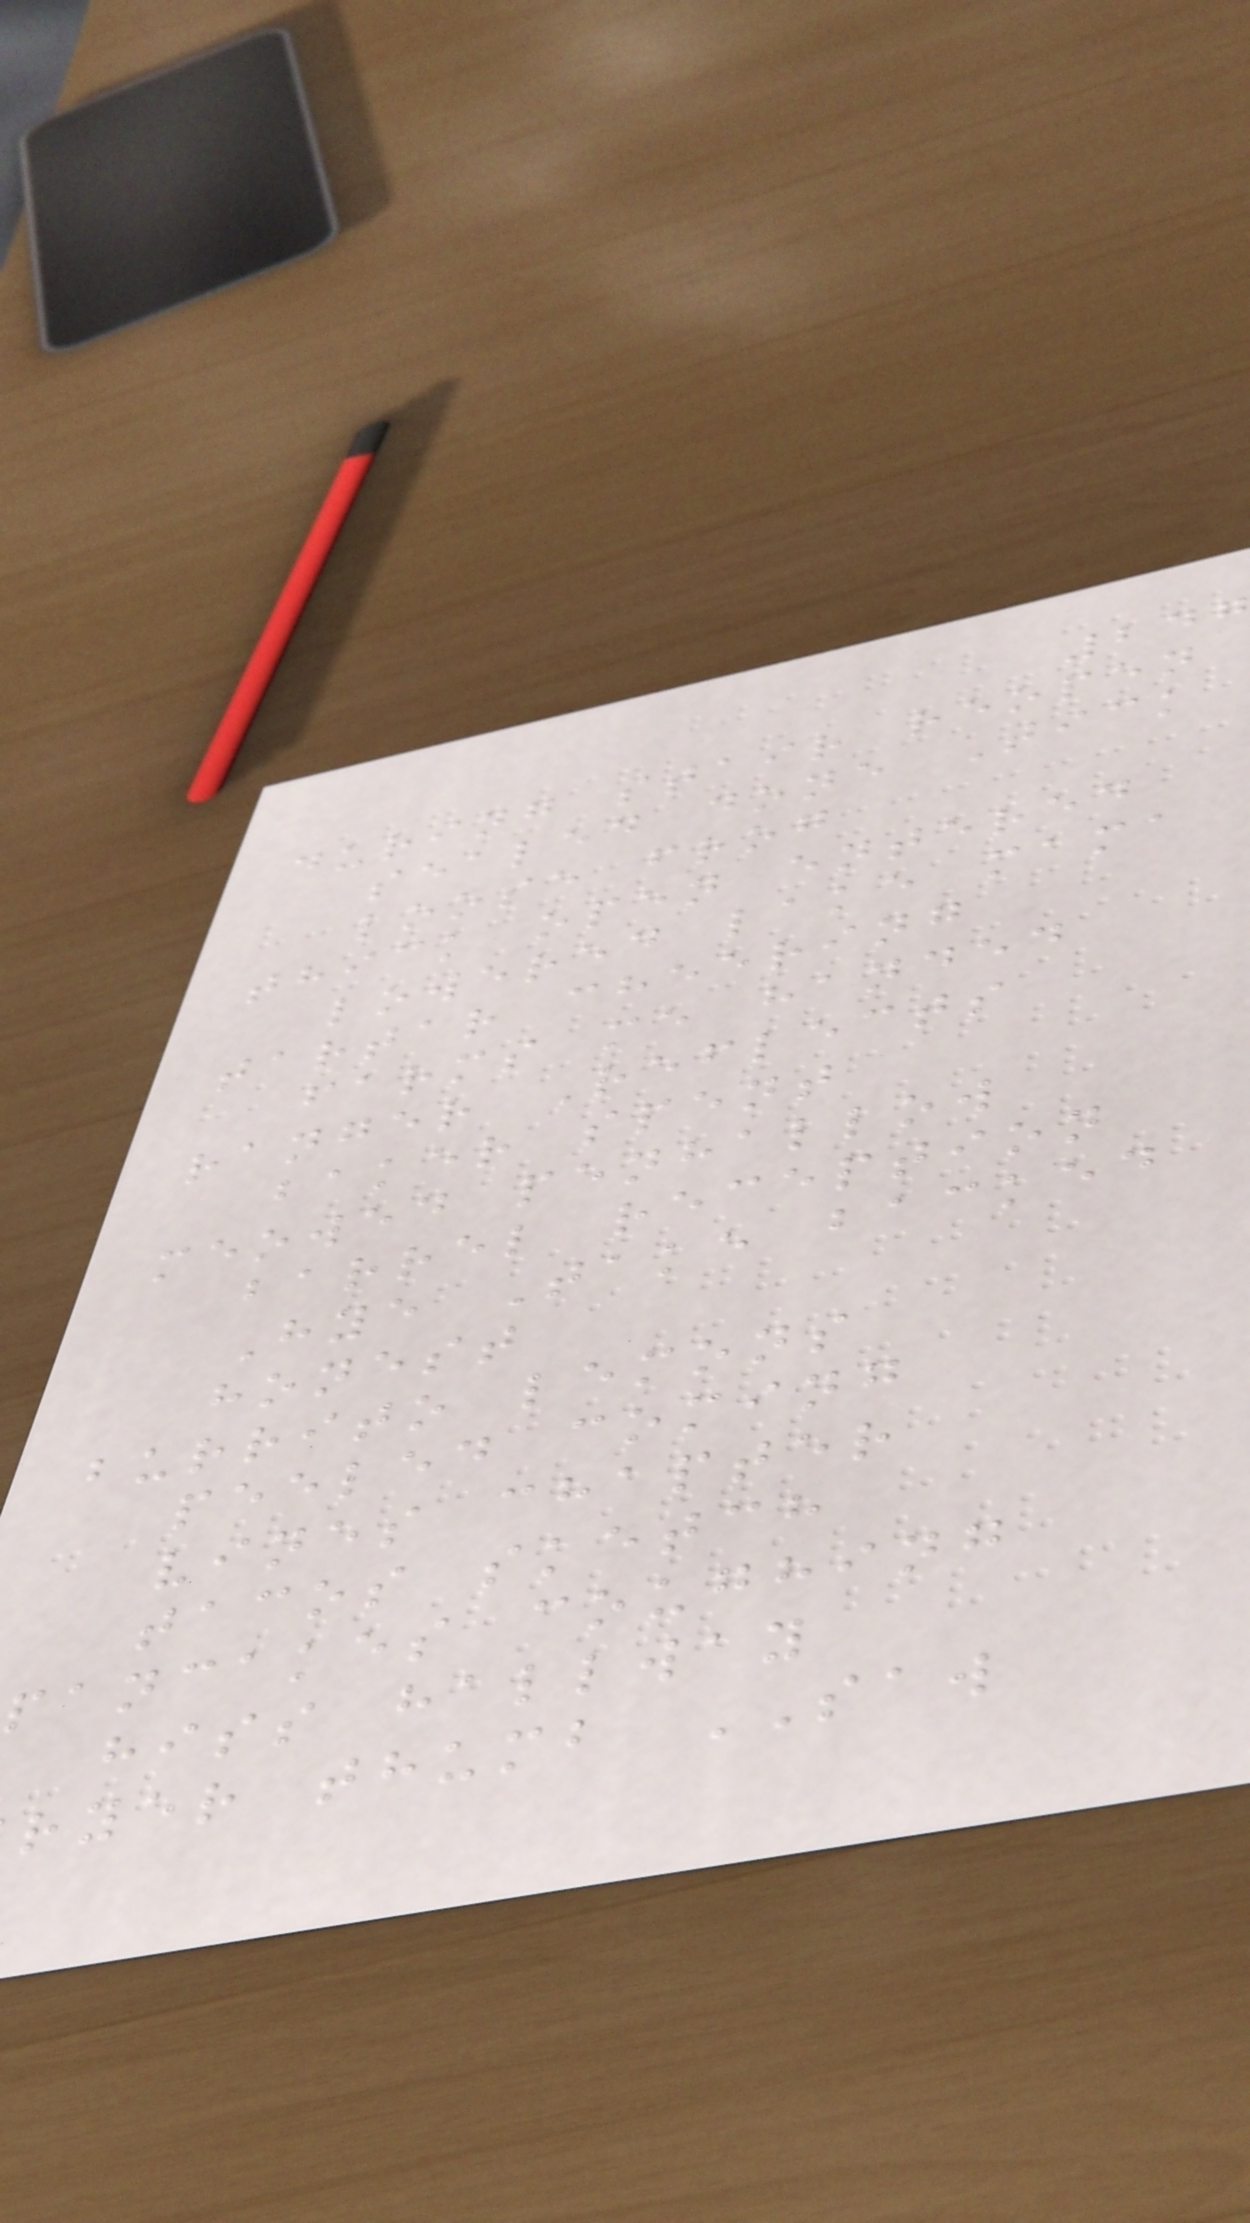247
during stair reopen
sealed done Tick
loose frog
thick open entered
lowered lake mama
tartar cheering
farms me handed
ranger Reflects
baker spent
meowed penhallow
barrel reception
Hye Take backed
honest
burrito lemons
peeled coming
vines chapter
tacos sketch
pancakes coughing
hiss hallway
ryer thumb SAW
